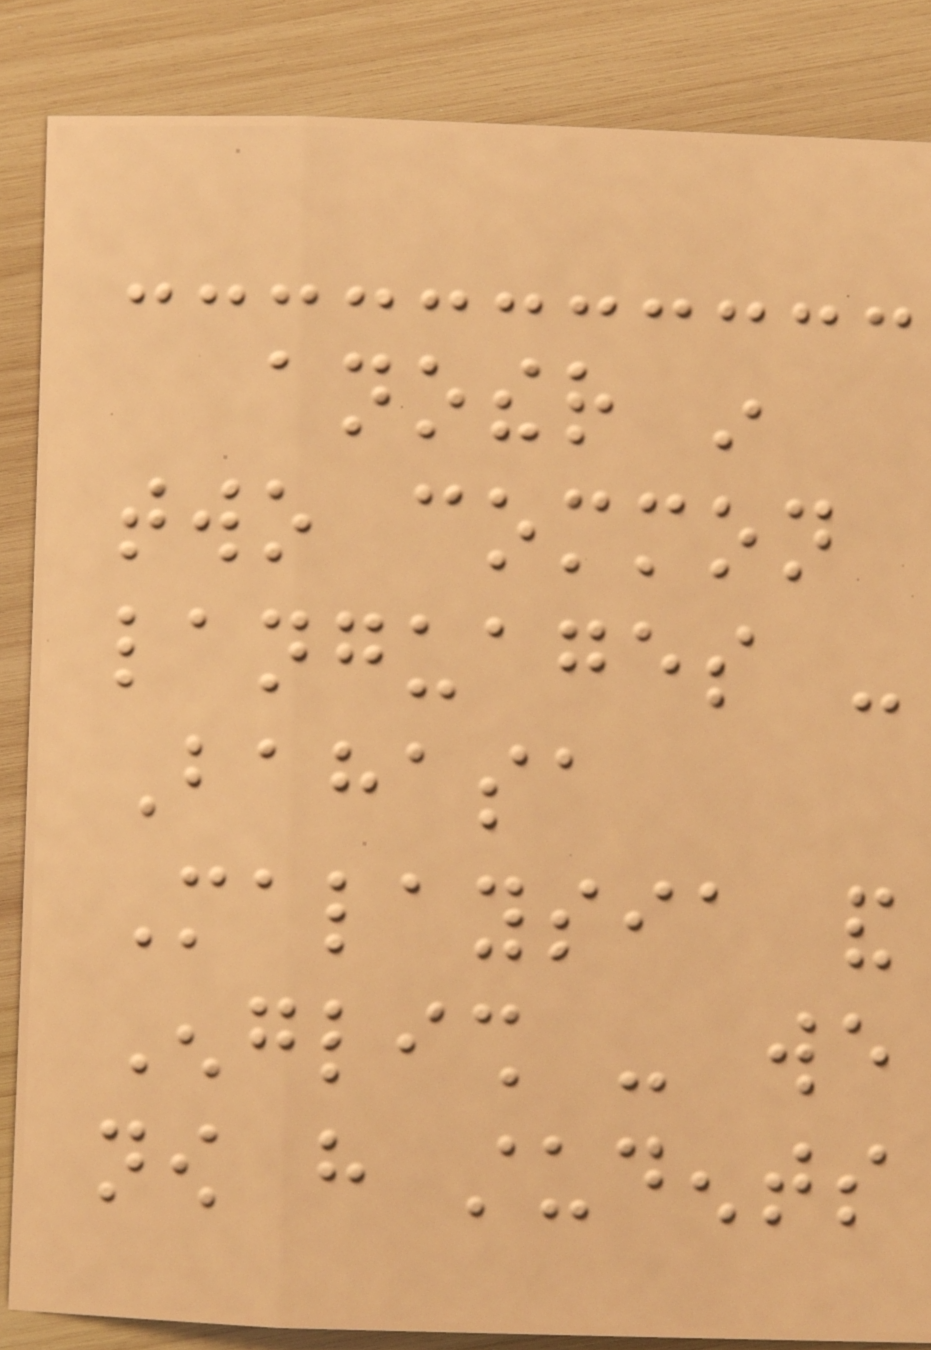another in
two common
languages -
Bahasa
Malaysia and
English - we
now have students
